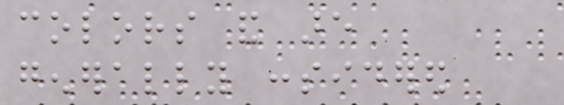colors and are
generally considered
